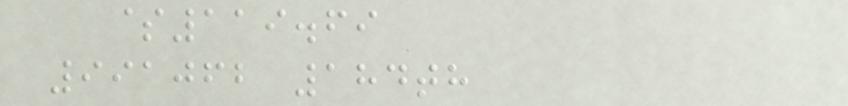$119.69
991062 184th
